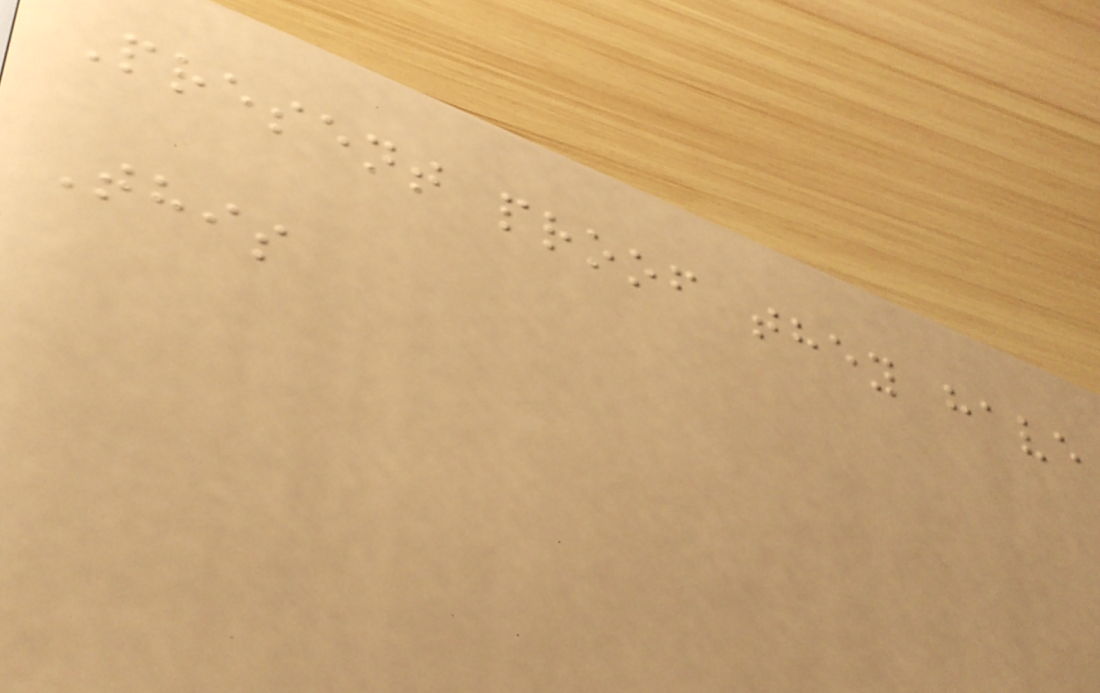Present proof they have
This
